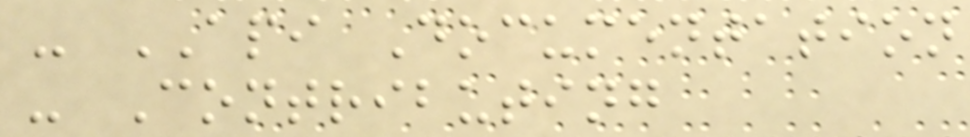- API Documentation
- Contributing
